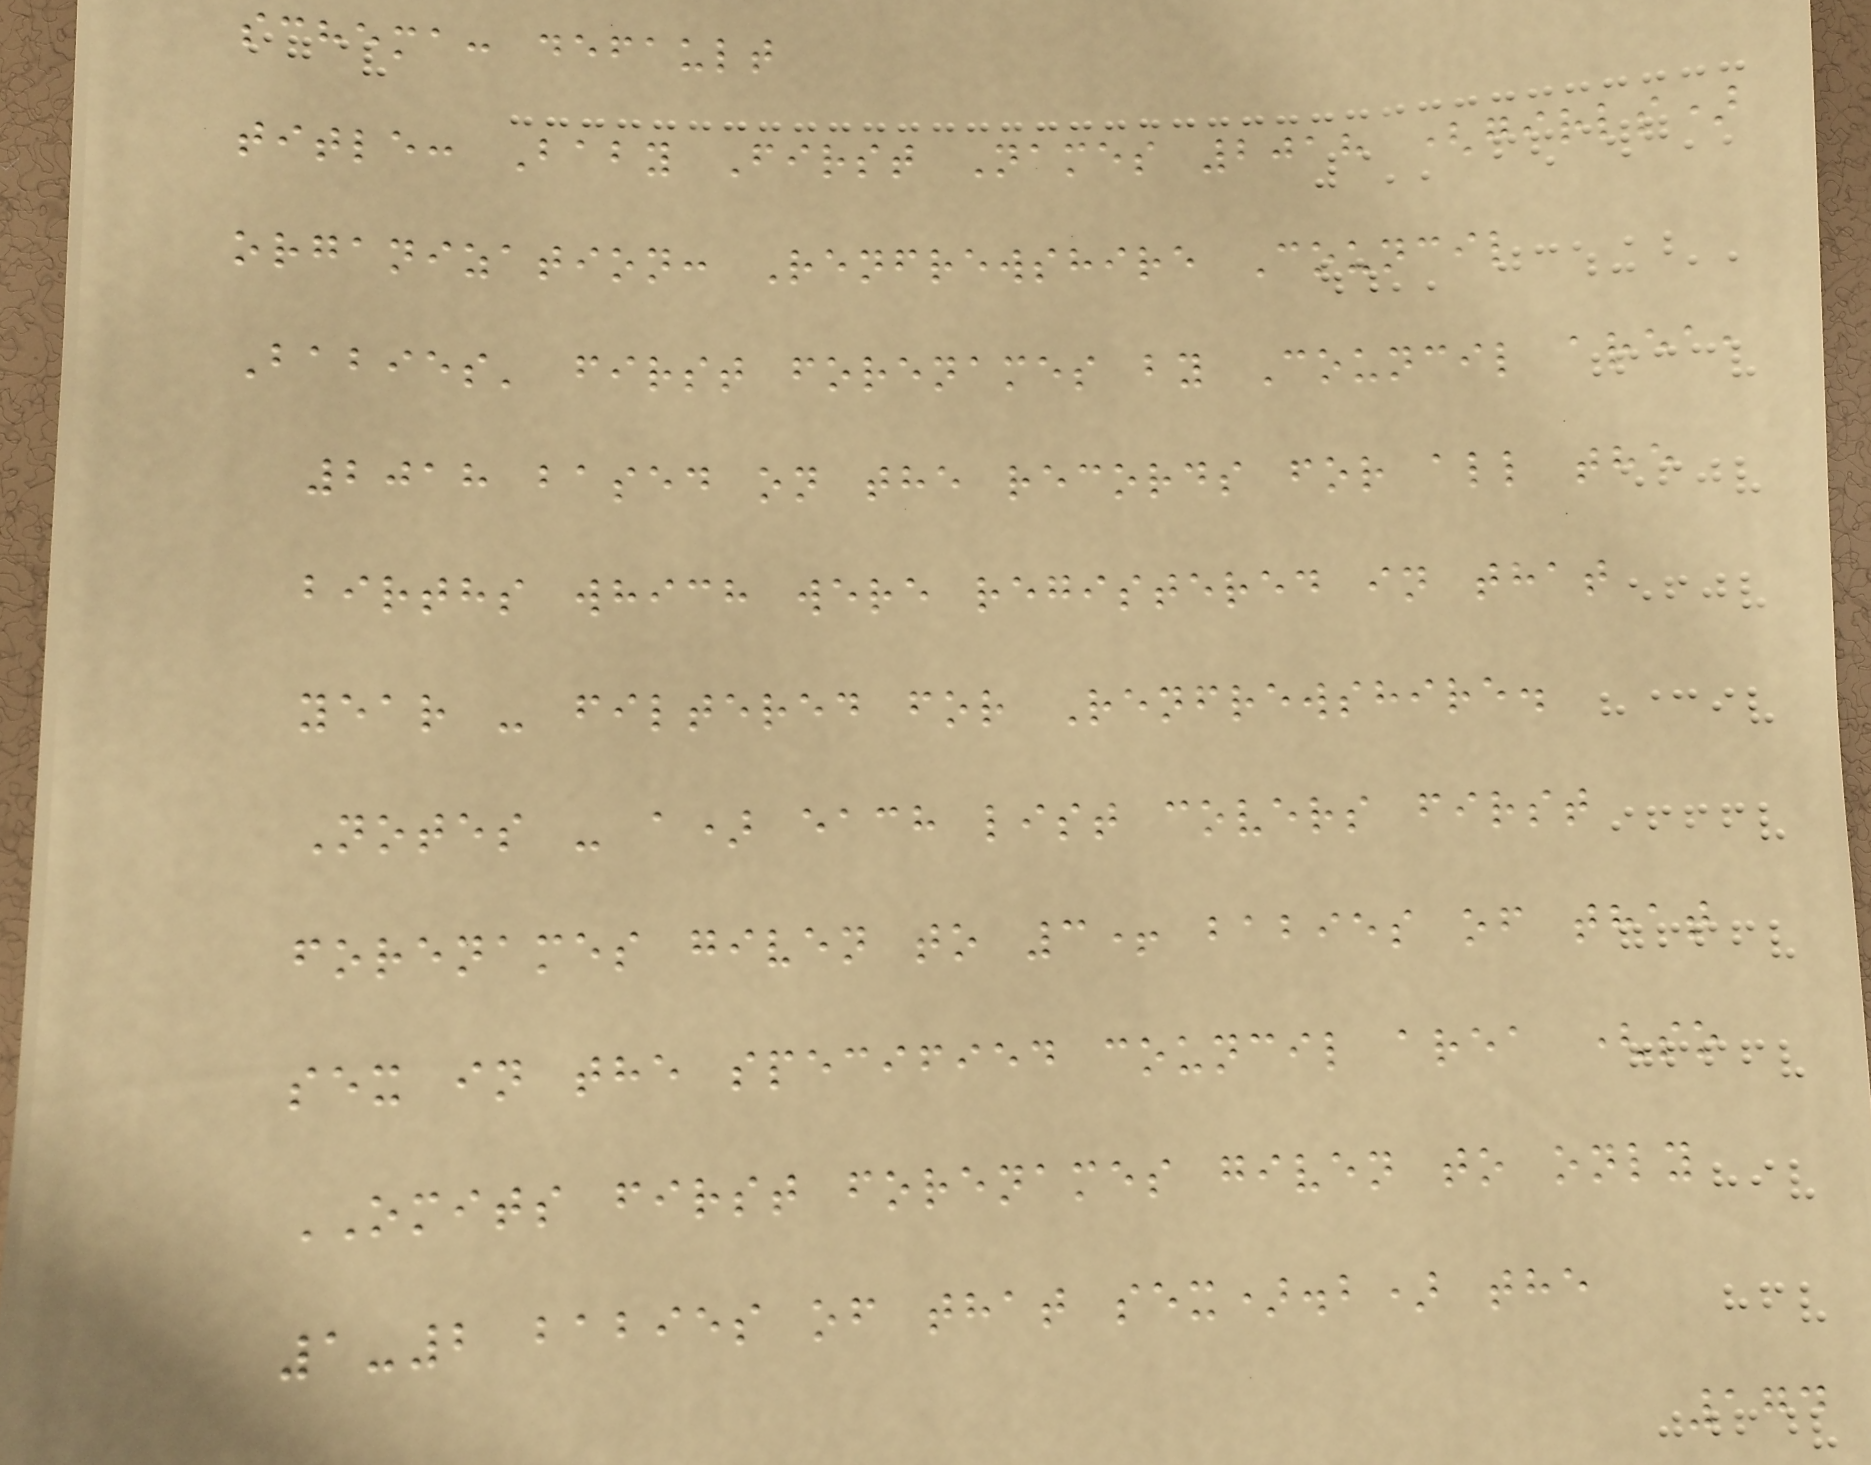schema: default
title: Baby First Names 2018 (girls)
organization: Renfrewshire Council
Babies' first forenames by Council area,
2018 based on the records for all the
births which were registered in that
year - filtered for Renfrewshire.
Notes - a) each list covers first
forenames given to 3+ babies of that
sex in the specified council area (so
OMITS first forenames given to only
1-2 babies of that sex).b) the
174
